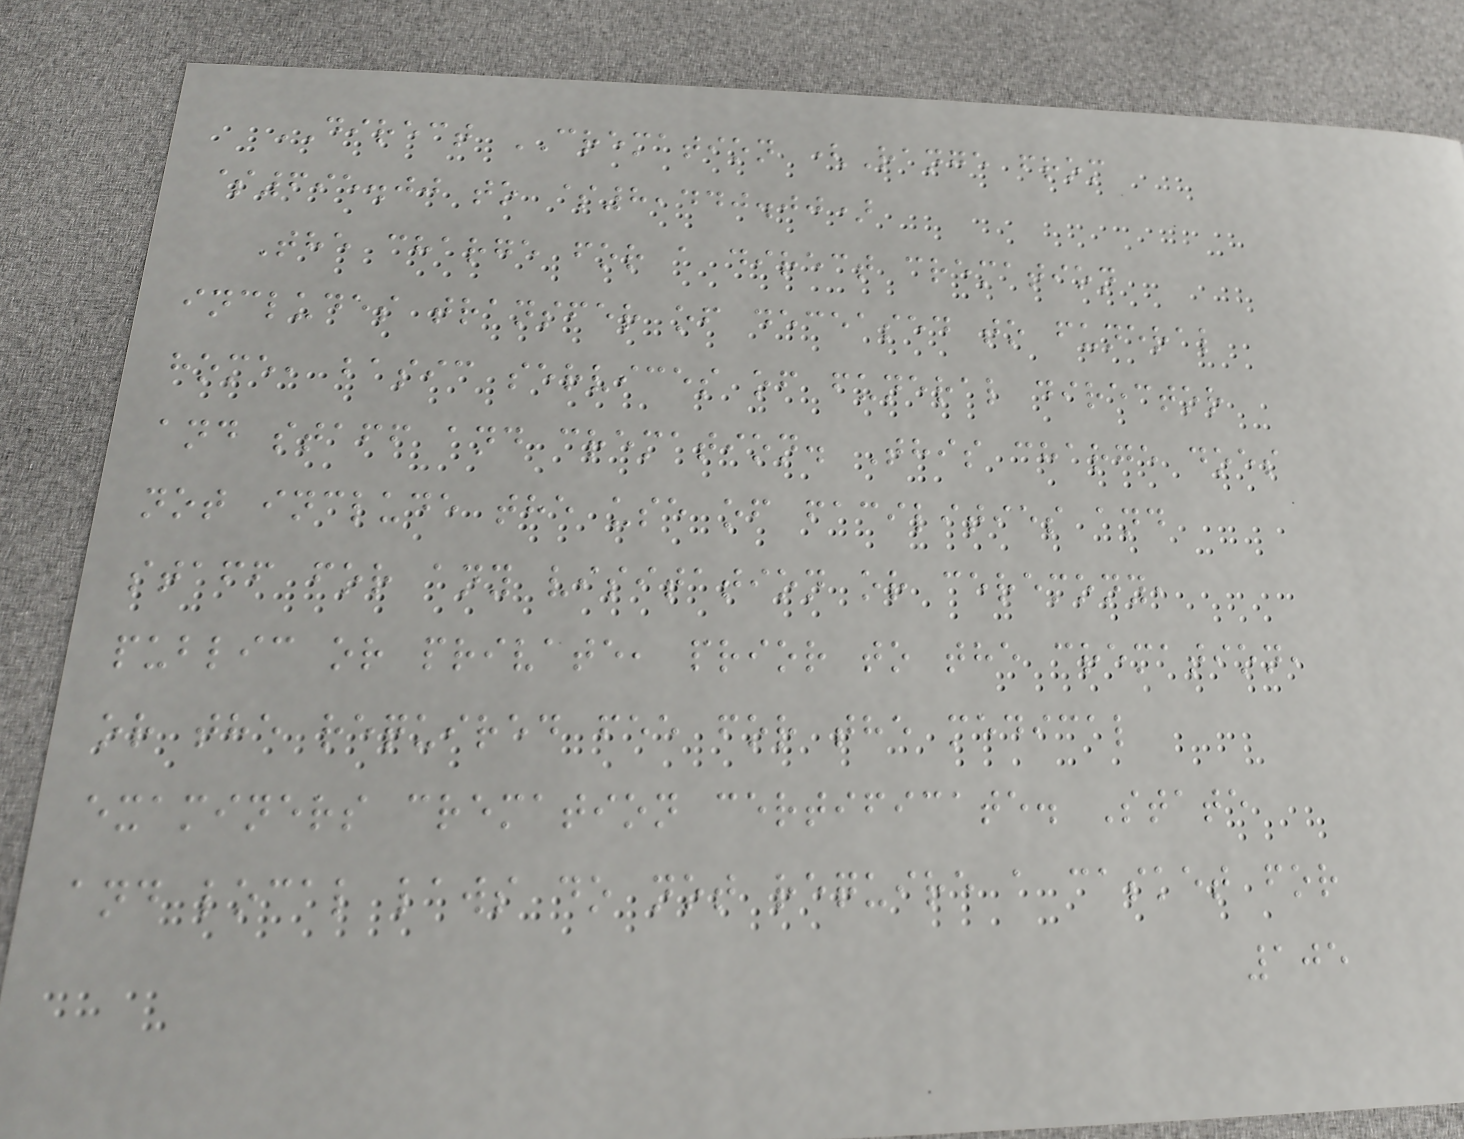DIRECT CREMATION (Range from
$695.00 to $8,440.00)
The charge for a direct cremation
includes transfer of deceased to funeral
home, basic services of funeral director
and staff and cremation. This charge does
not include the use of facilities and
staff for any visitation or ceremony,
public or private, prior to the cremation,
or the required fee for the medical
examiners cremation certificate. State
and local laws do not require a casket for
105
